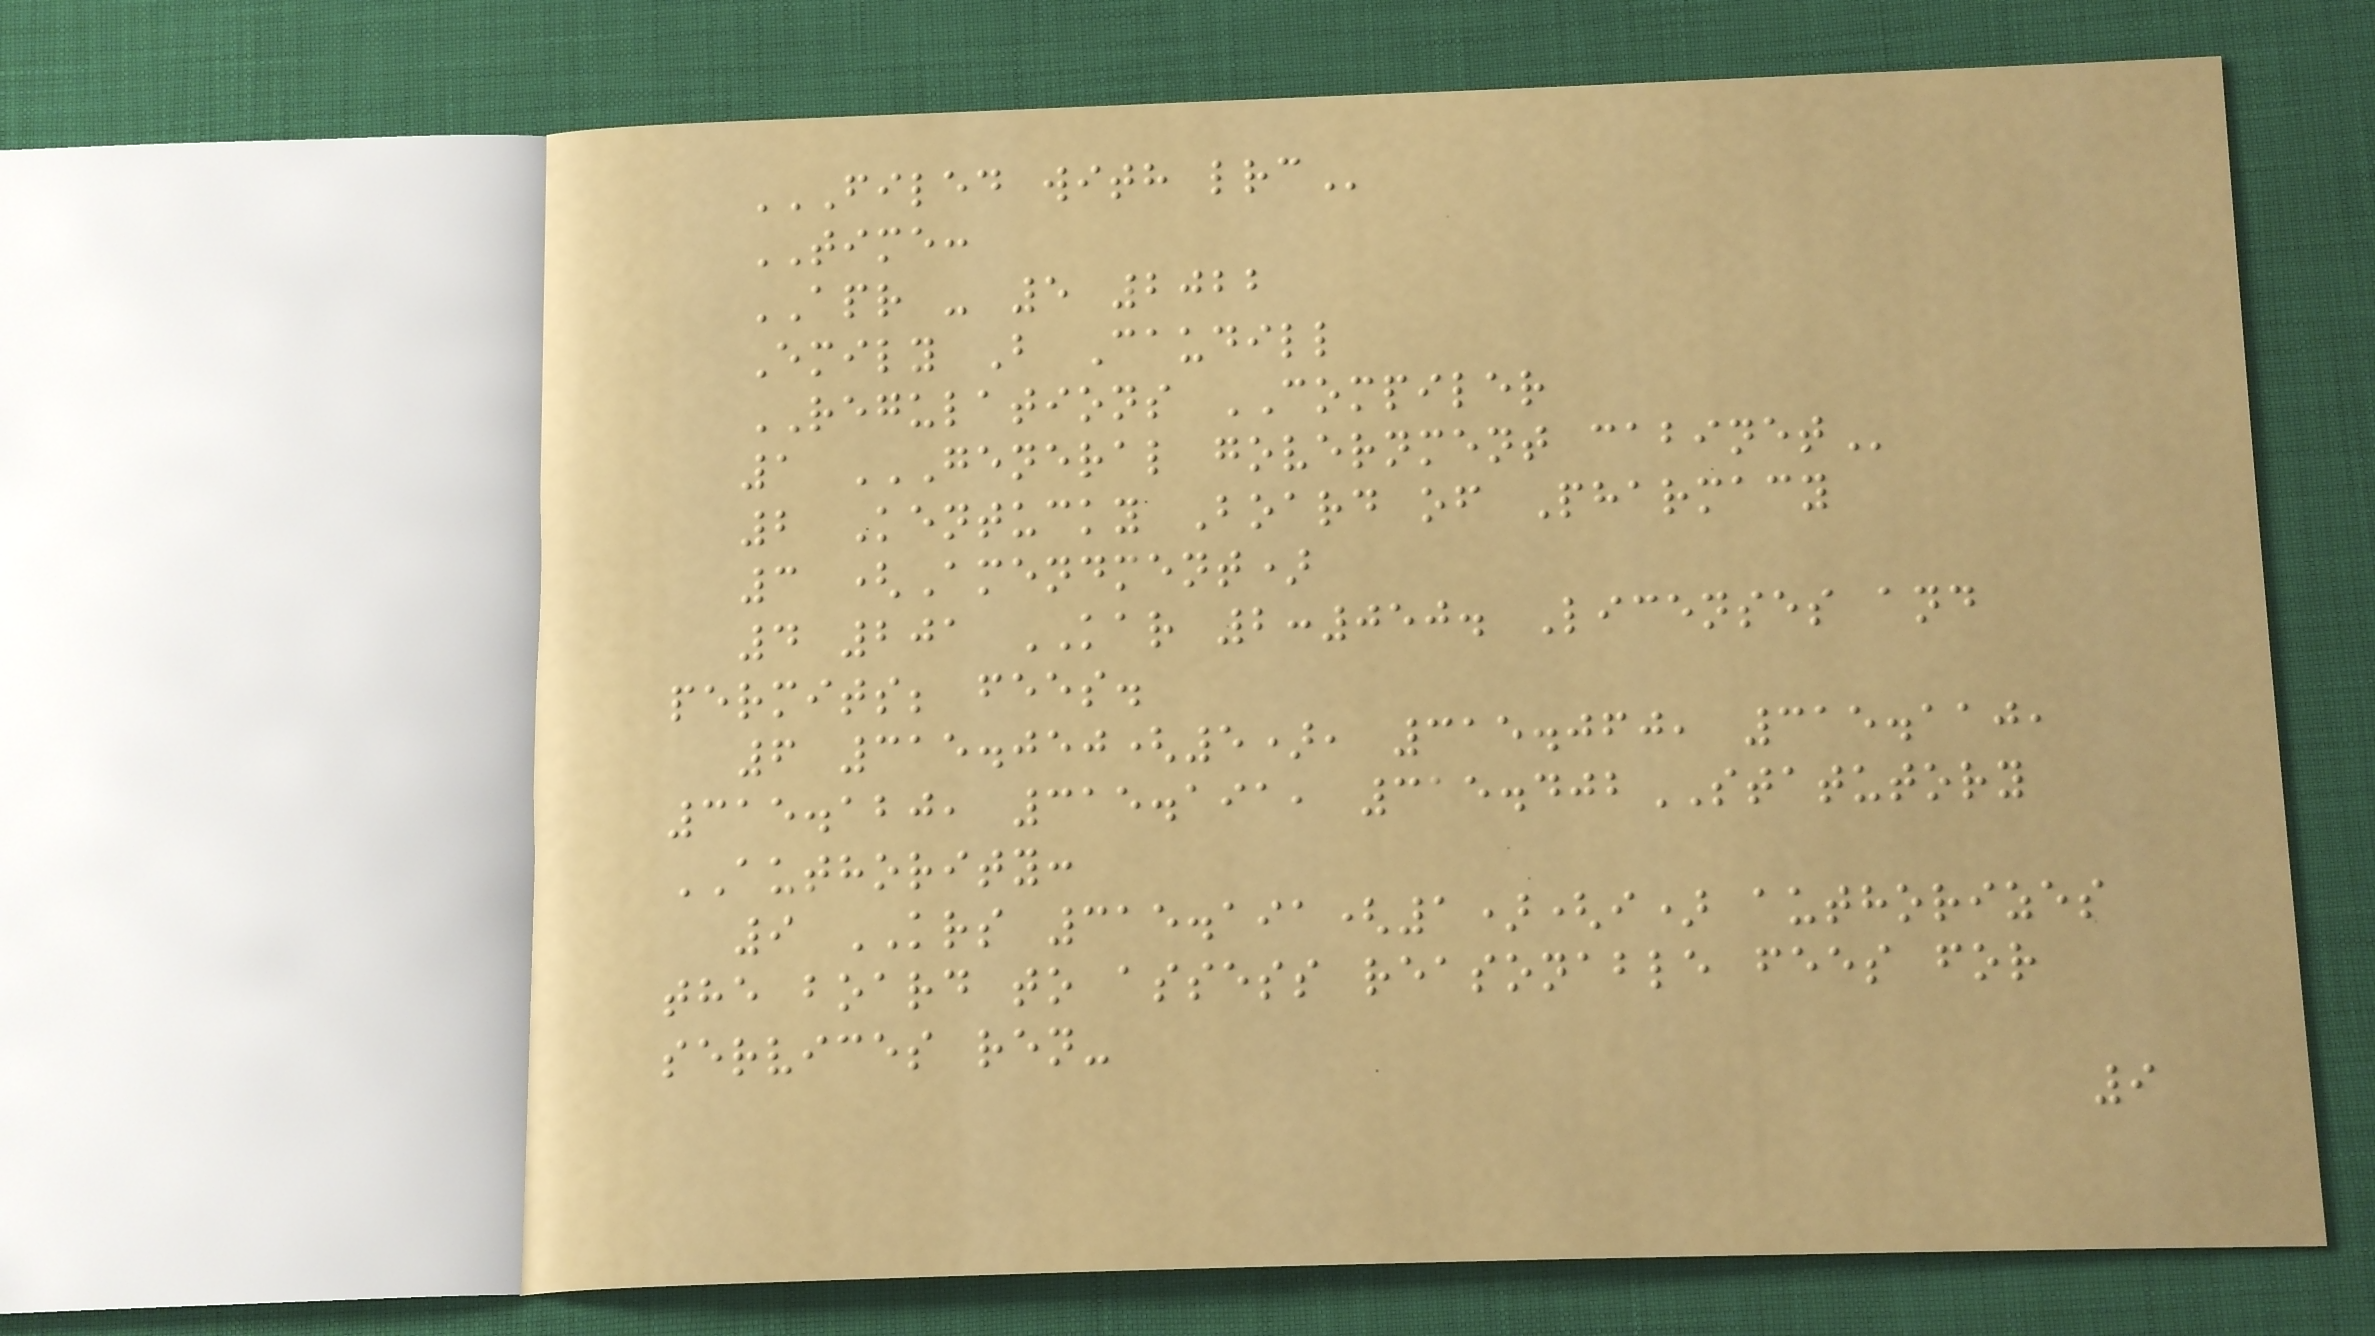FILED WITH LRC
TIME:
APR - 5 2022
Emily B Caudill
REGULATIONS COMPILER
1 GENERAL GOVERNMENT CABINET
2 Kentucky Board of Pharmacy
3 (Amendment)
4 201 KAR 2:050. Licenses and
permits; fees.
6 315.050(5), 315.060, 315.110,
315.120, 315.191, 315.402STATUTORY
AUTHORITY:
9 KRS 315.191(1)(i) authorizes
the board to assess reasonable fees for
services ren-
9
